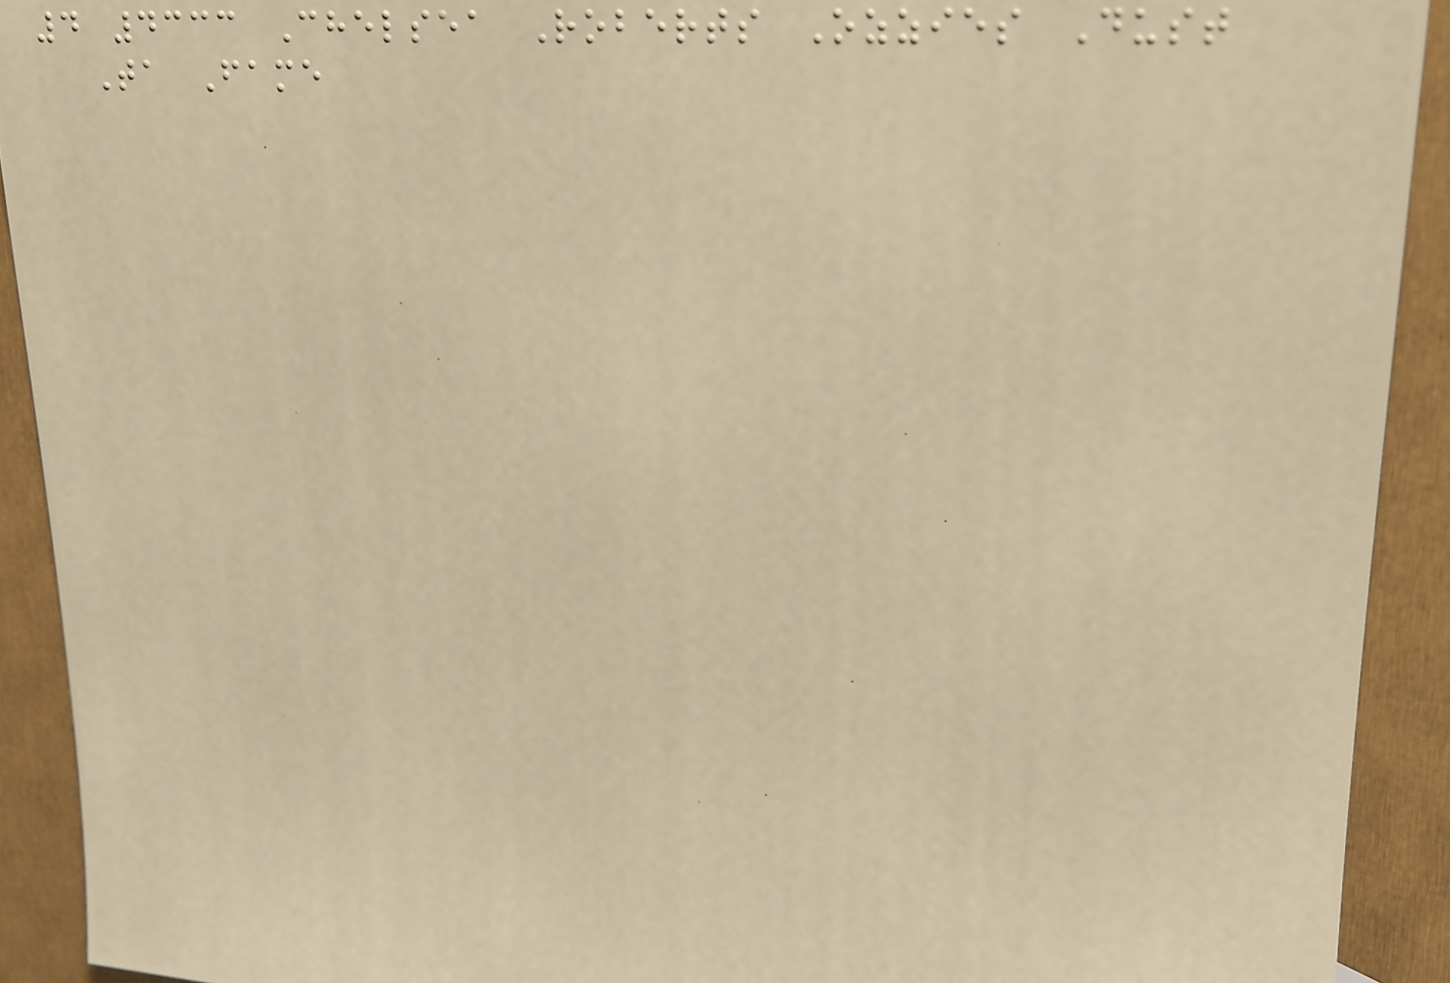4 4333 Chelsea Roberts Ozzies Dust
Ta Fame
